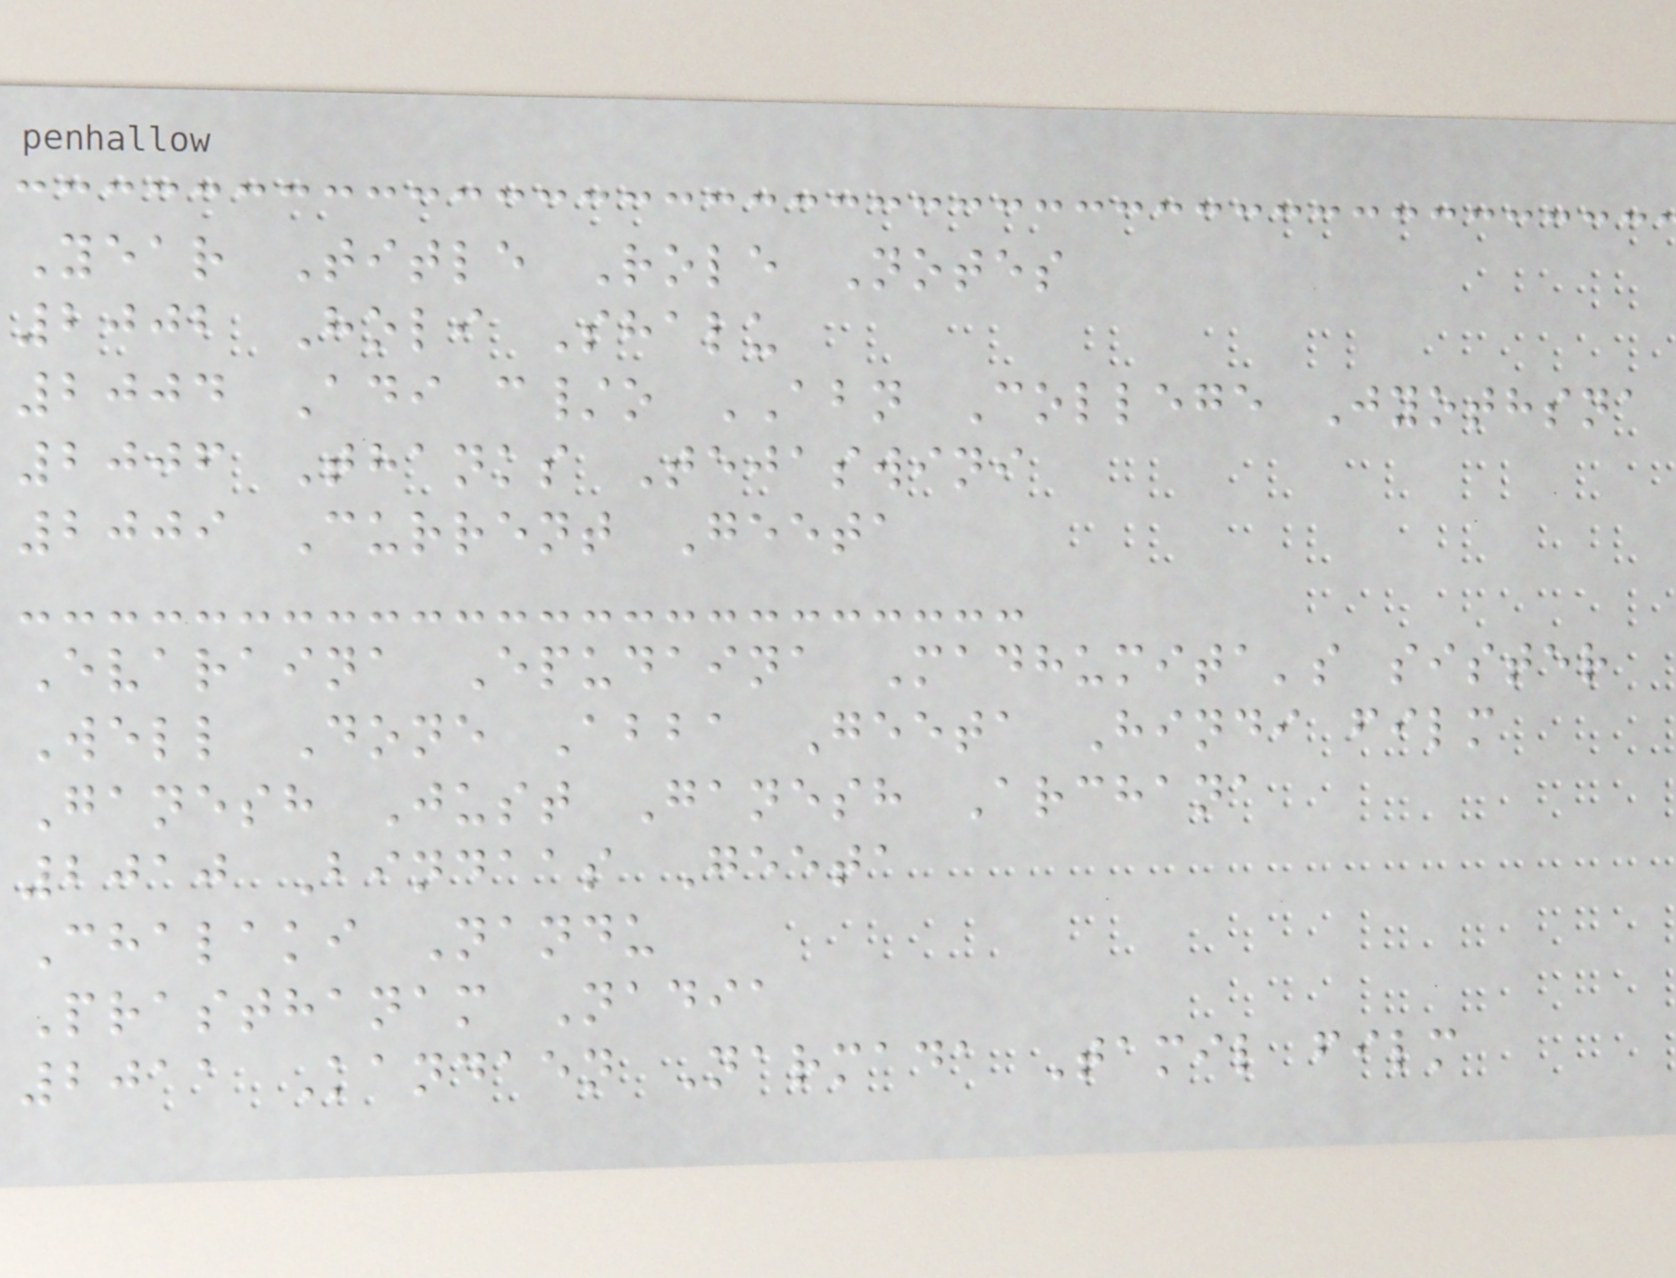Year Title Role Notes
2002 Holi Shalu
2004 Adi c/o ABN College Jyothsna
2006 Thanks Tejaswini
2009 Current Geeta
Evaraina Epudaina Madhumita's sister
Well Done Abba Geeta Hindi film
Ganesh Just Ganesh Archana
2010 Bindaas Geeta
Chalaki Nandu
Prasthanam Nadia
2011 Kandaen Narmada Tamil film
